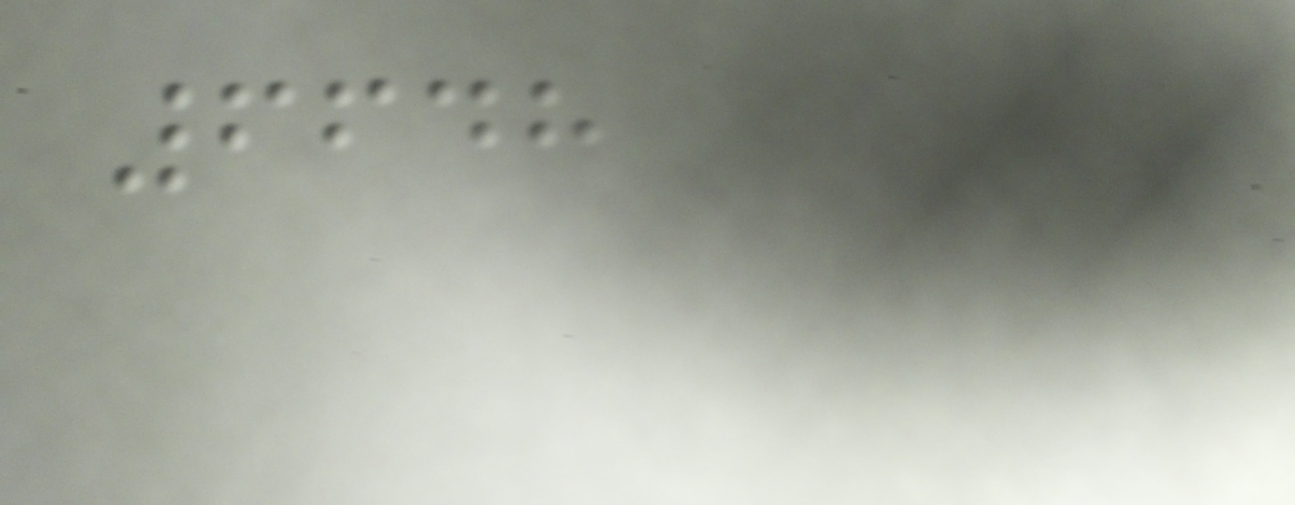6648
